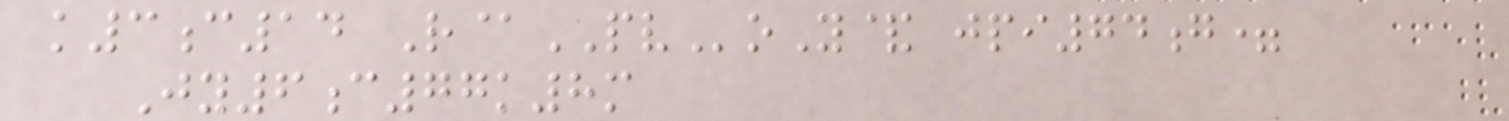k3c14 R@PVoY& jpi74g=
Jy6c77k8m
